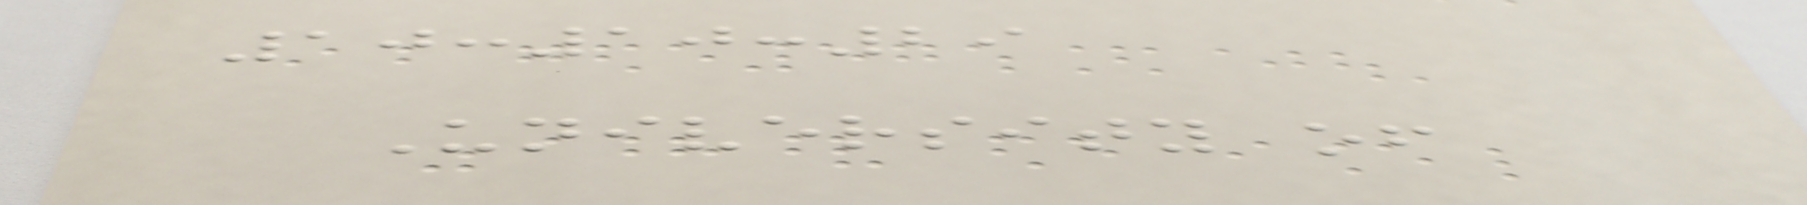10:10:29
University of
